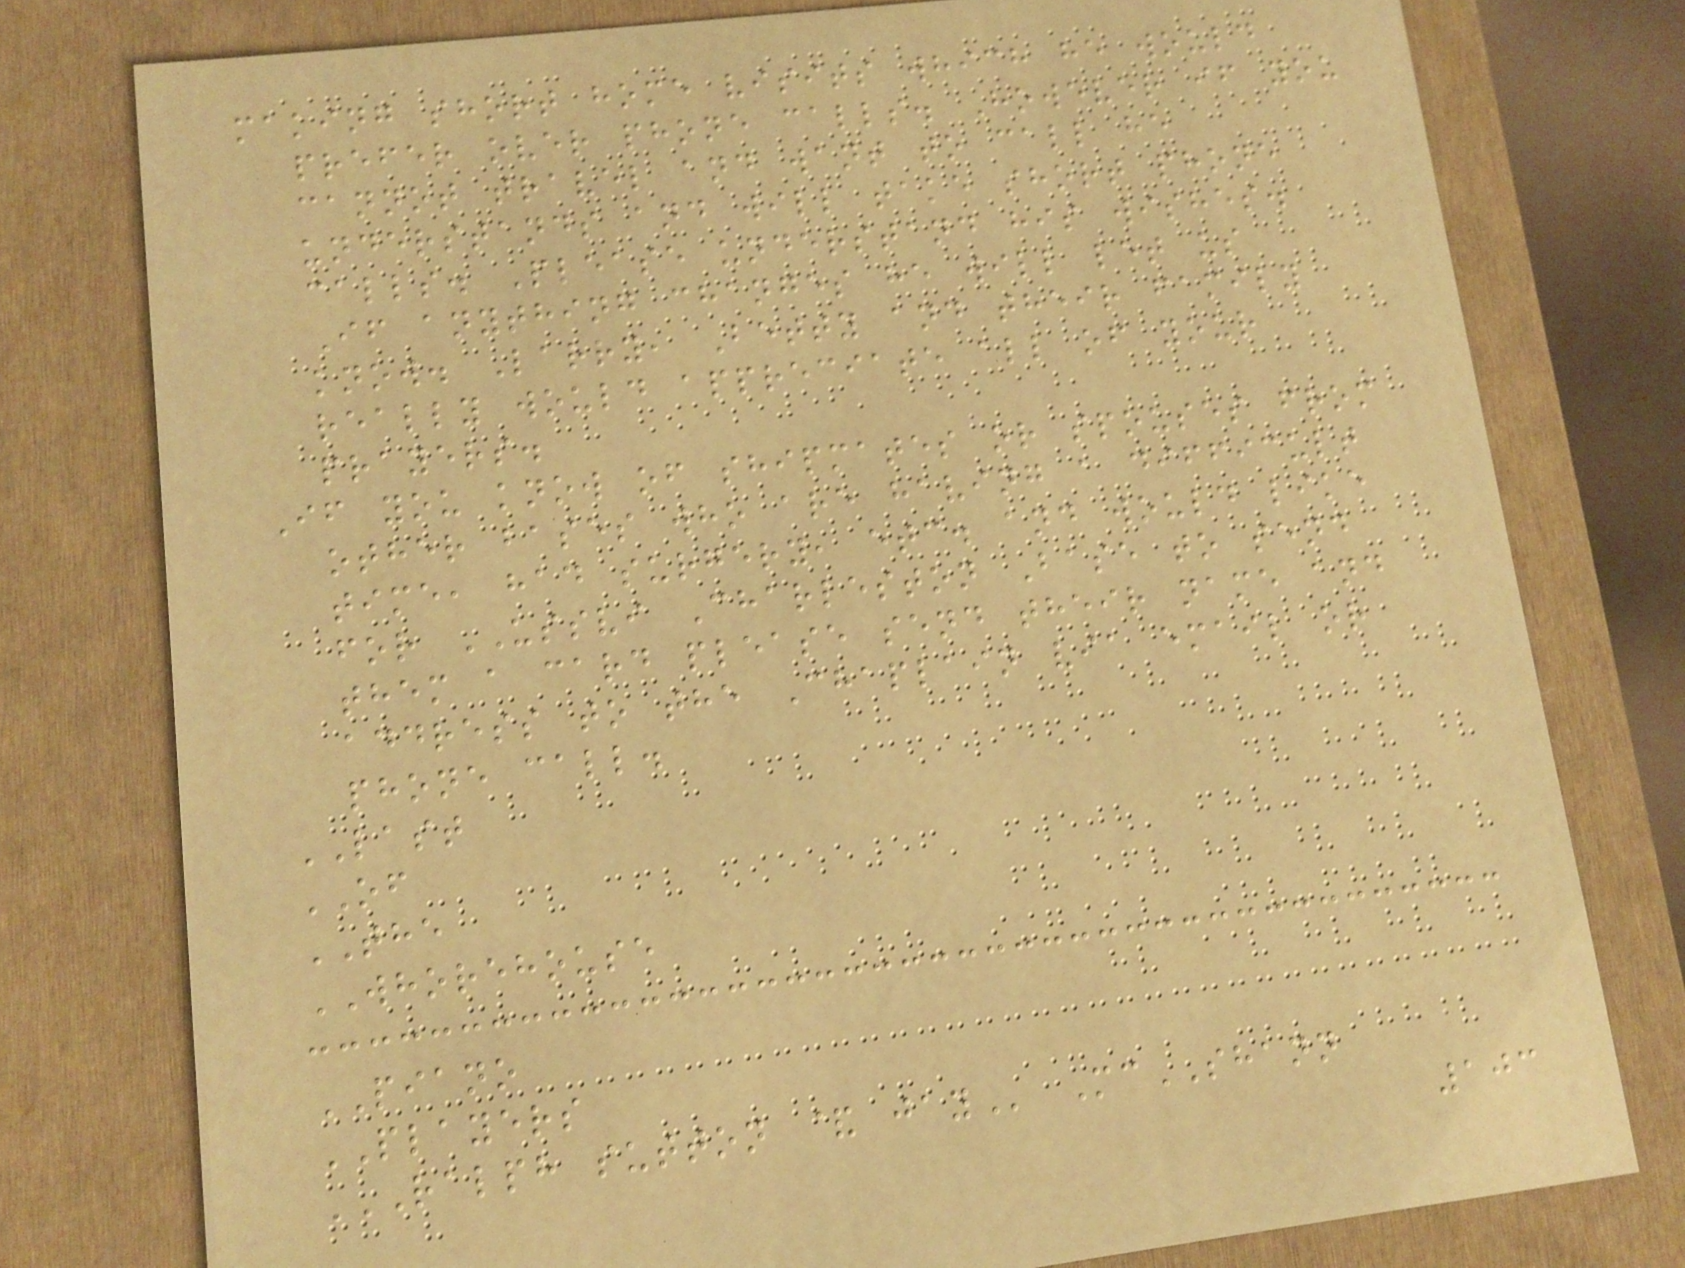making short home visits which he would
prefer over phone calls. However if you
cannot travel and want to call he
understands and will take short phone
calls. Please understand his wishes.
If anything changes he will let us
know. Larry, Betty and their family
really would appreciate all of your
prayers.
If you know of shipmates or spouses from
other bases who are having a difficult
time, had surgery, etc. and would like
for USSVI Charleston Base to send
them a card please send their name and
address to the Chaplain via email or
phone call.
LAST
OF
THE
WHOREHOUSE
PIANO
PLAYERS
RALPH SUTTON & JAY McSHANN
103
